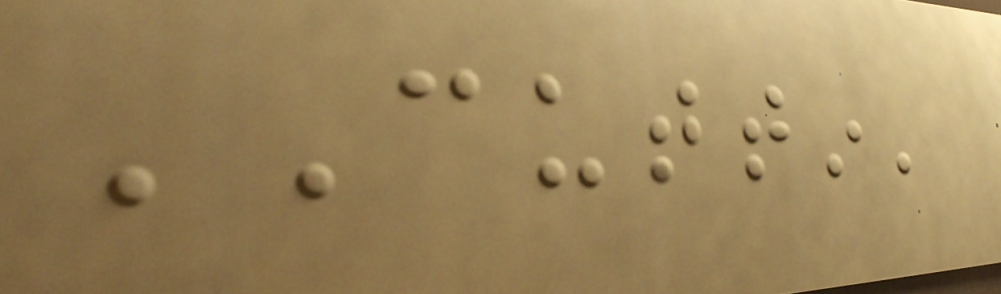CUTTIN'
